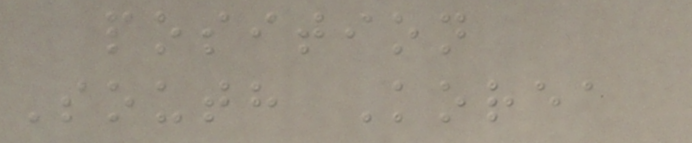position
South Korea
